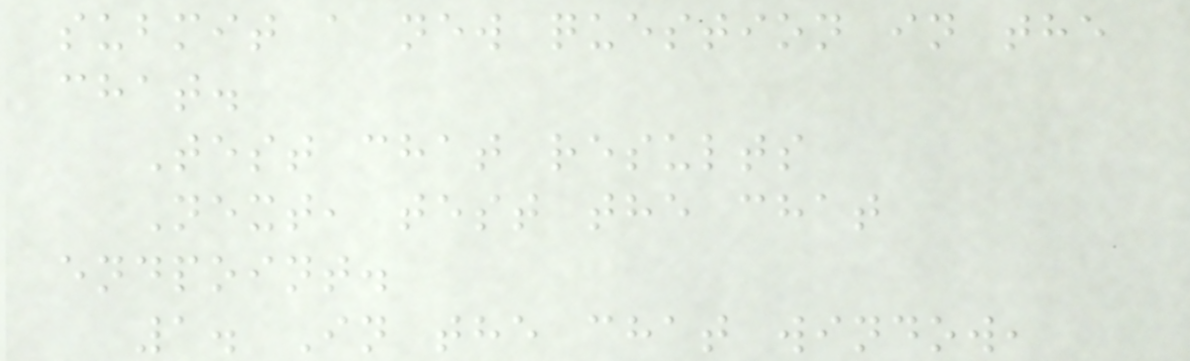submit a new question in the
chat.
Test chat results
Next, test the chat
endpoint.
1. In the chat window,
